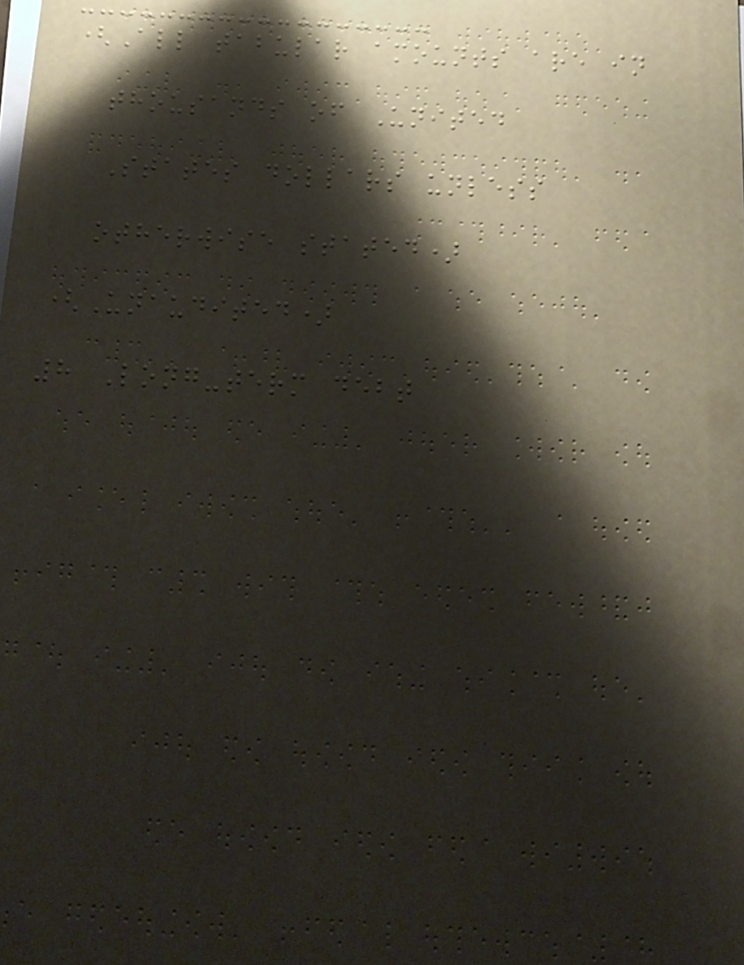(All tabular amounts are in
thousands of United
States dollars unless
otherwise stated)
(Unaudited)
8 Long-term debt
